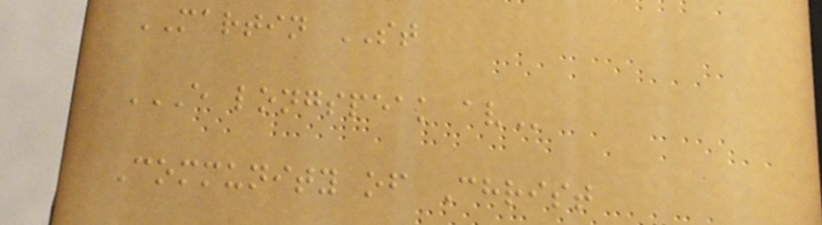MARTIN ST
E LONGSPEAK AV
Community of Christ
